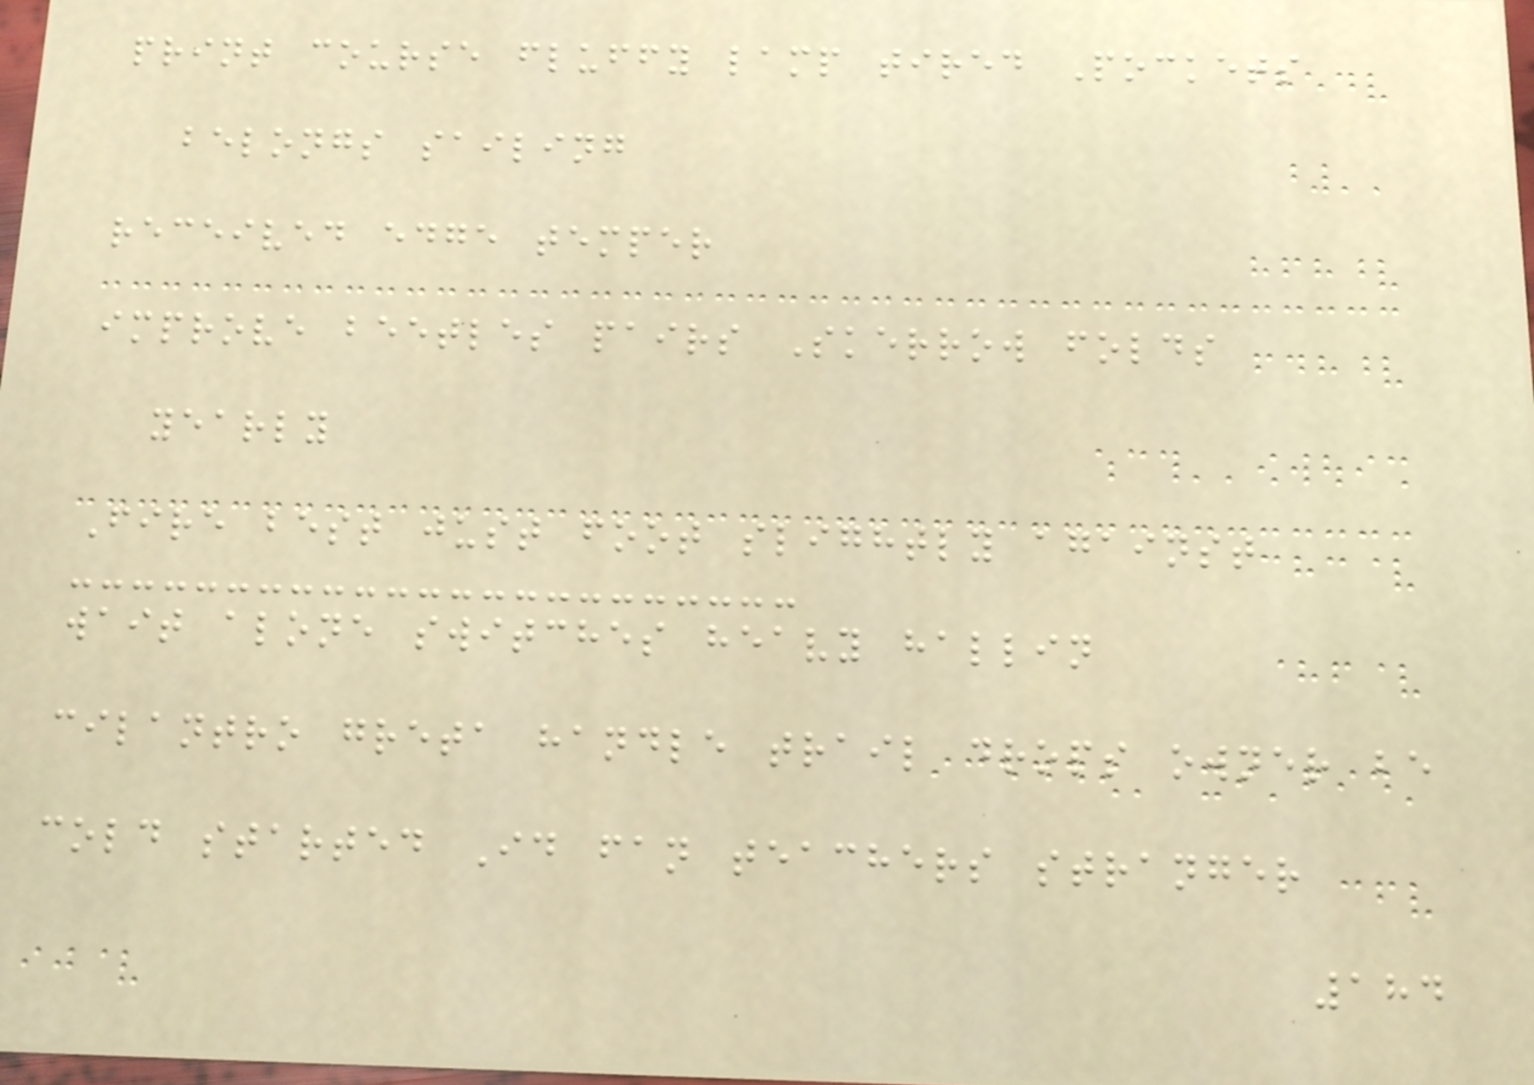print course fluffy lamp tired Pockets
belongs sailing
received edge temper
improve beetles pairs Skerrow folds
yearly
Fire best just foot slightly against
wait alone switches heavy hallin
cilantro greta handle trail drops owner be
cold started Id fan teachers stranger
184
